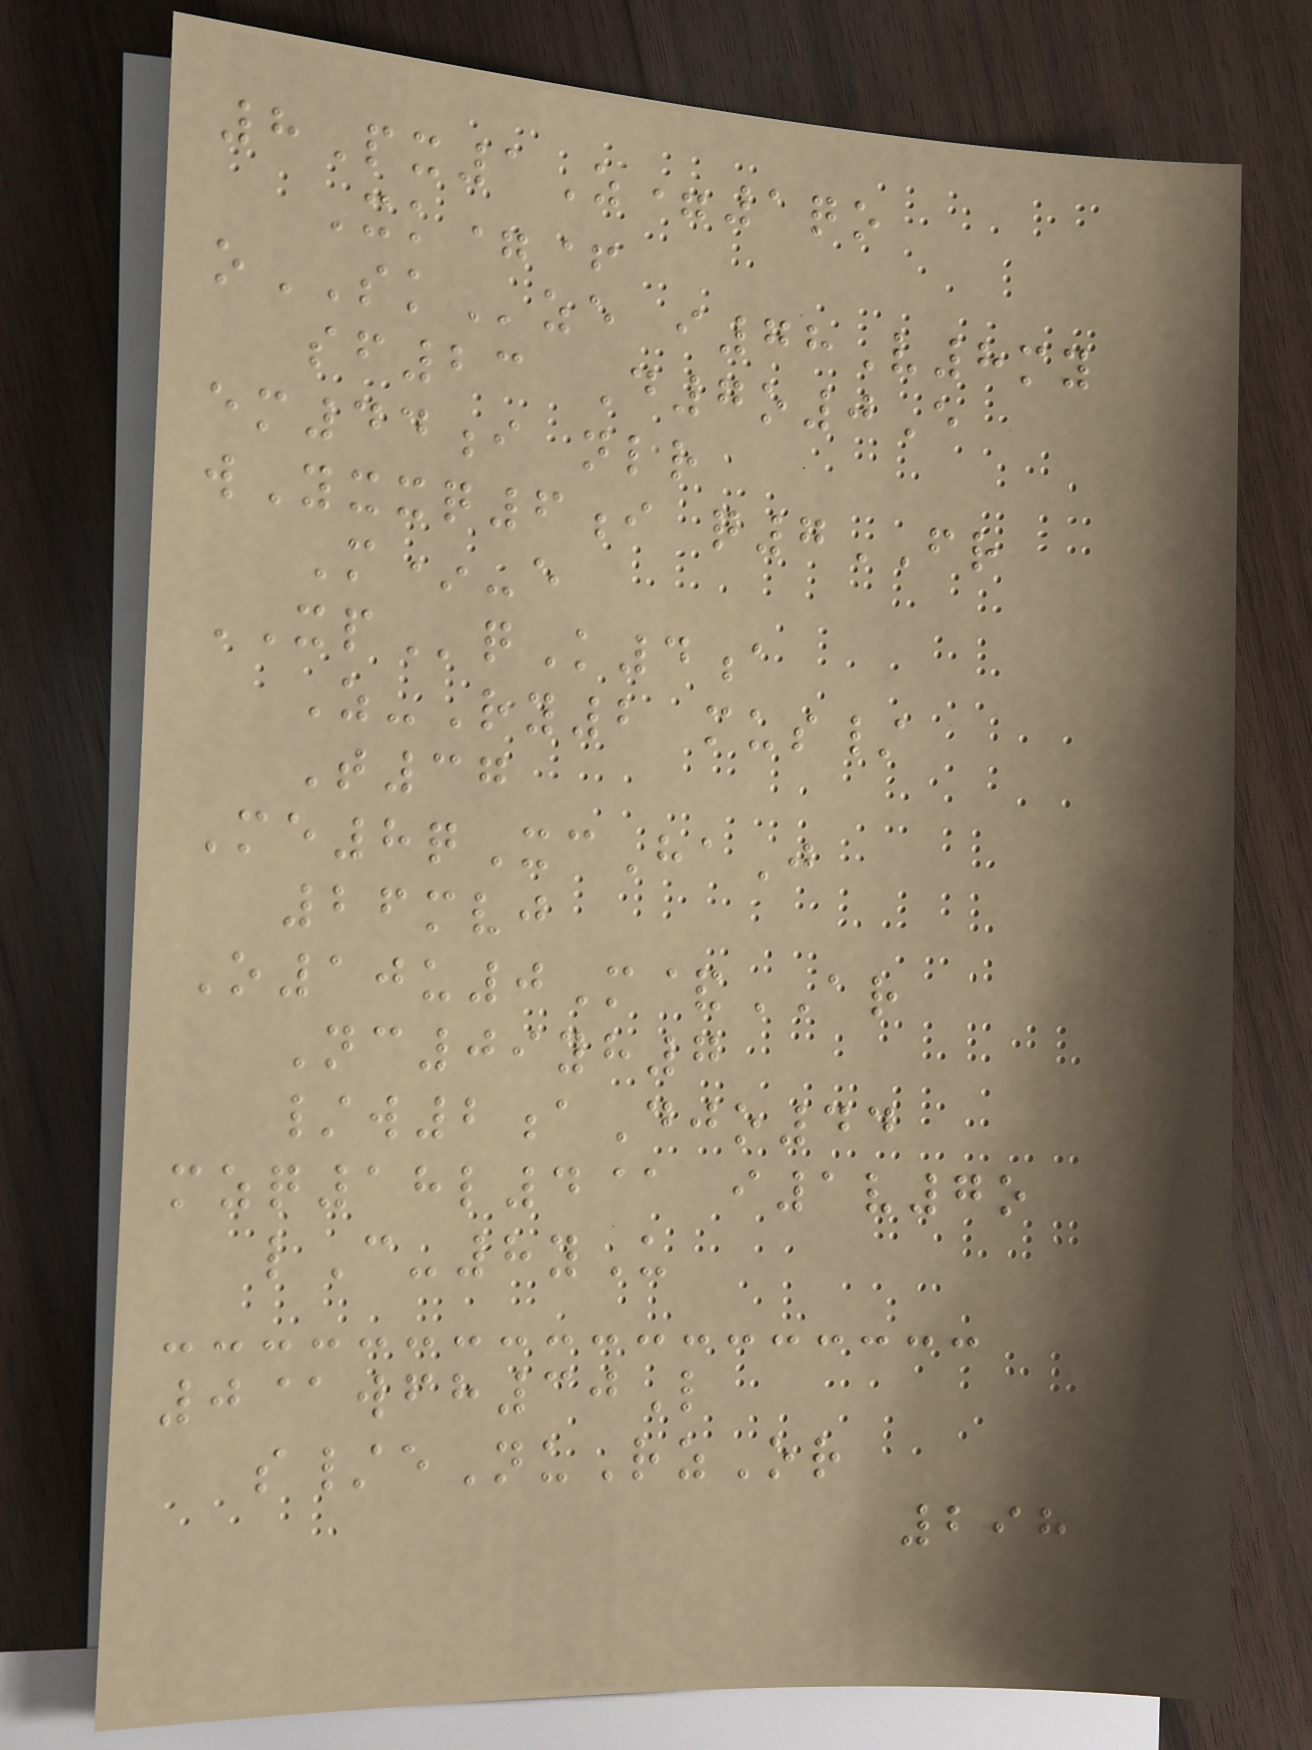8Px1Z=1qo
Xk=+
oSKze i78V8my
sf23 D7o0E
em44i nlr
wYxxq6i q7FR
M*-e
XPqK4a
Z-Ry2 mus/
T37
Me8qXcHaJ
26mvj
O10u0M&AR
Nc09yh7
/w2aDjo44
mzq18l4@ i1v7o
lC-8yU
0@wfh30L
s/eNuRzOr
298
